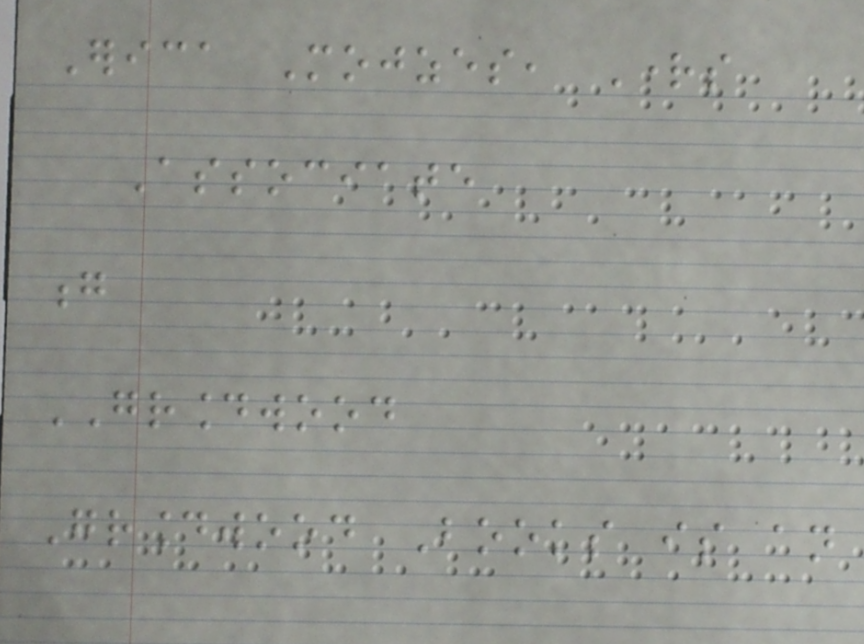Erica Mojzes, Rights
Associate
g
GROUNDWOOD
Groundwood Books is an
